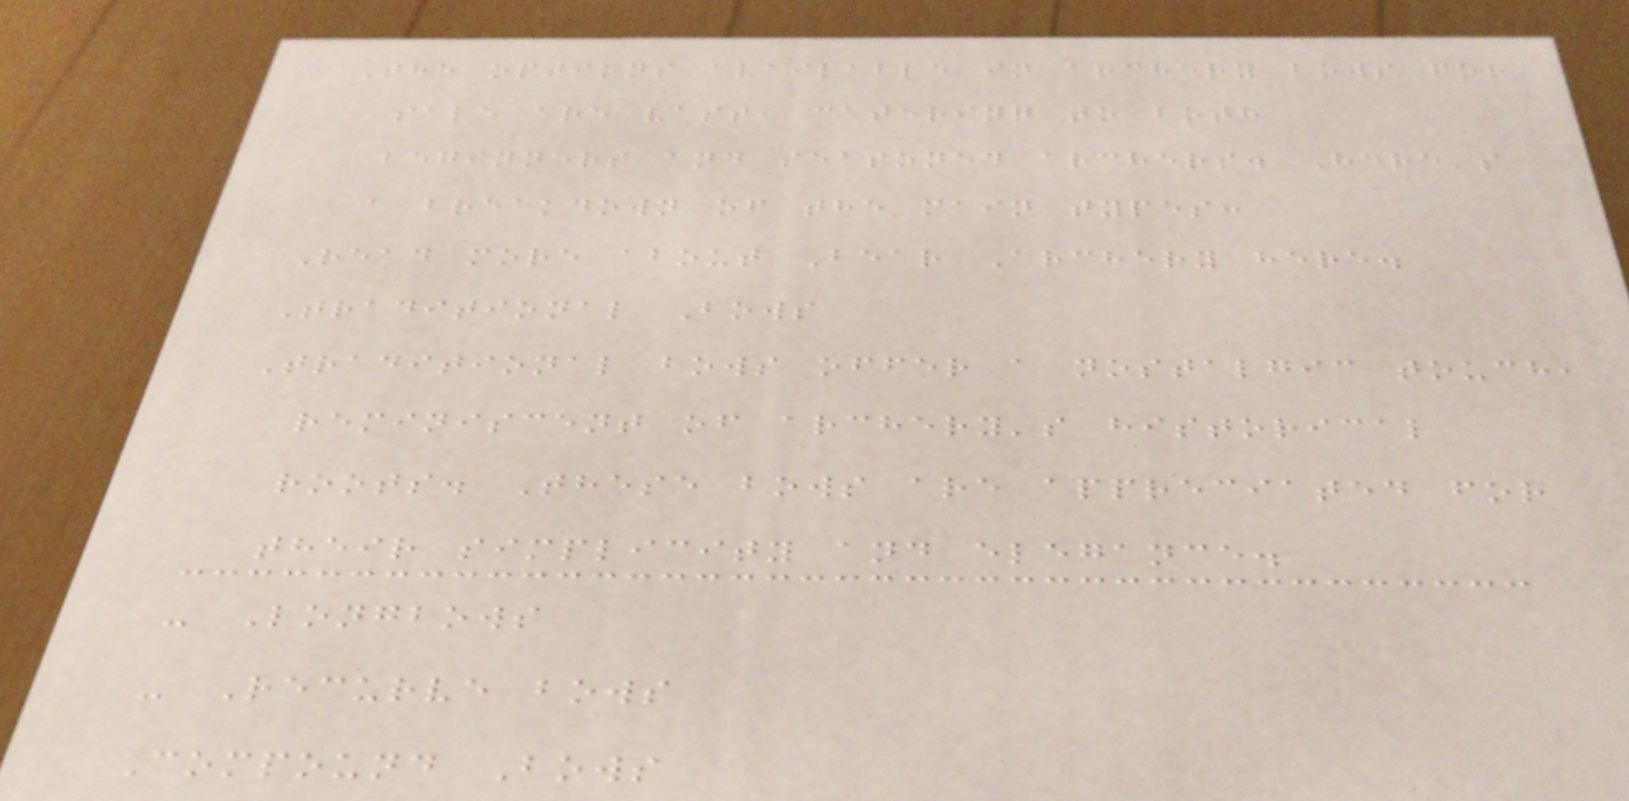The options available in archery bows for
sale are vast, catering to both
beginners and seasoned archers. Here's
a breakdown of the main types:
Read more about Bear Archery here.
Traditional Bows
Traditional bows offer a nostalgic touch,
reminiscent of archery's historical
roots. These bows are appreciated for
their simplicity and elegance.
- Longbows
- Recurve bows
Compound Bows
